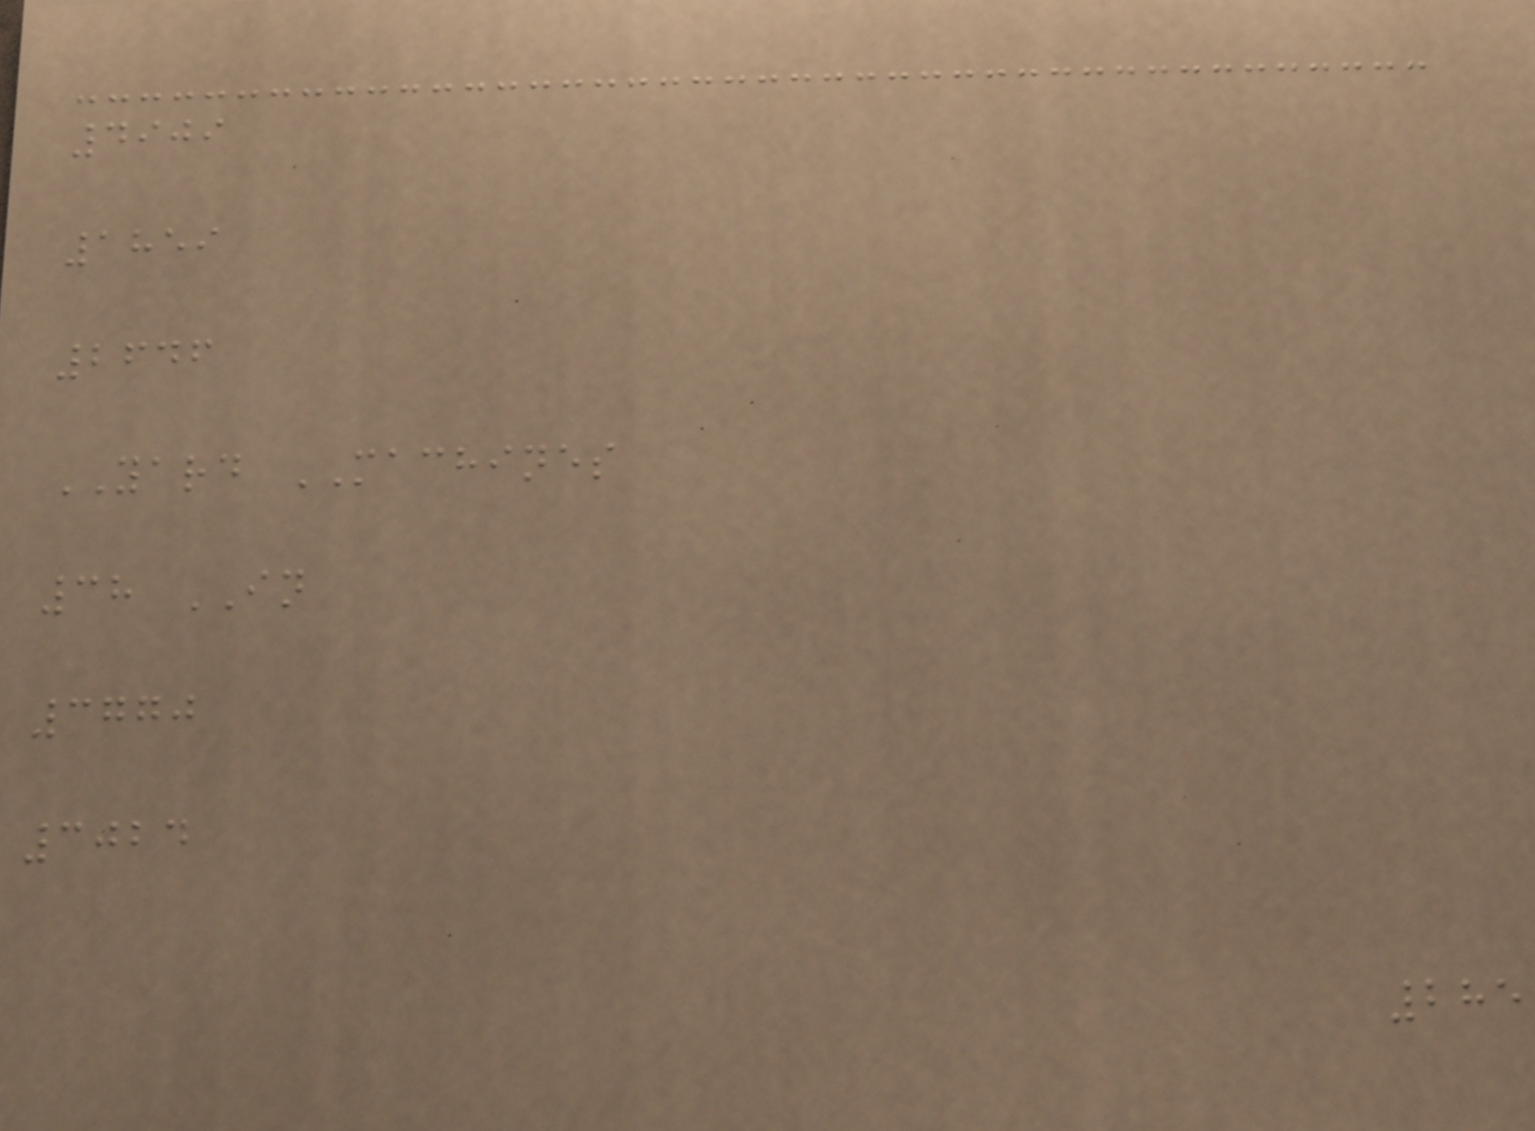4909
1859
2646
YARD MACHINES
38 IN
3770
3024
285
